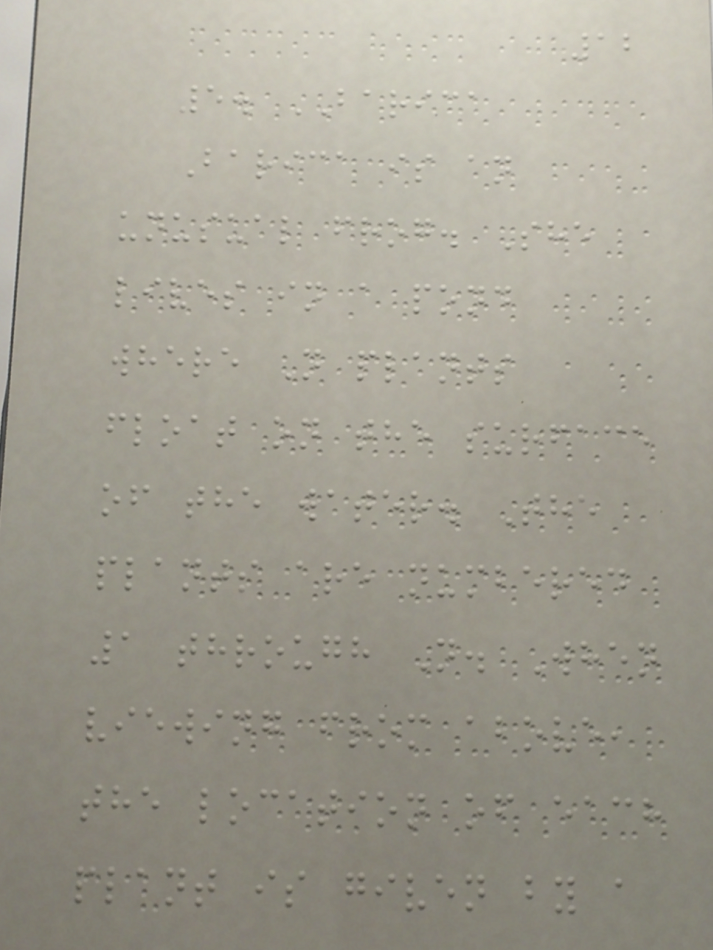12
5. BARICA
Barica is an
unusual frog. She
lives in a pond
where N plants
float on the surface
of the water. The
plants are numbered
1 through N. When
viewing from above,
the location of each
plant is given by a
